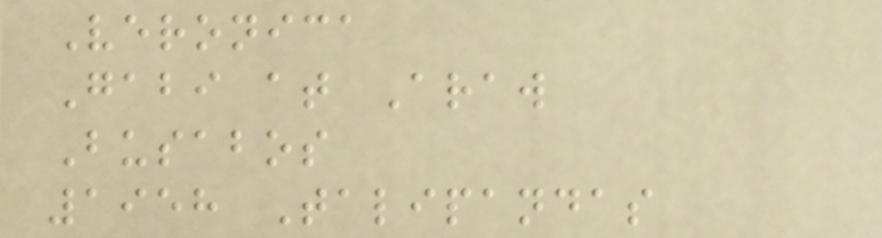Veronica
Gabi at Araw
Busabos
1958 Talipandas
